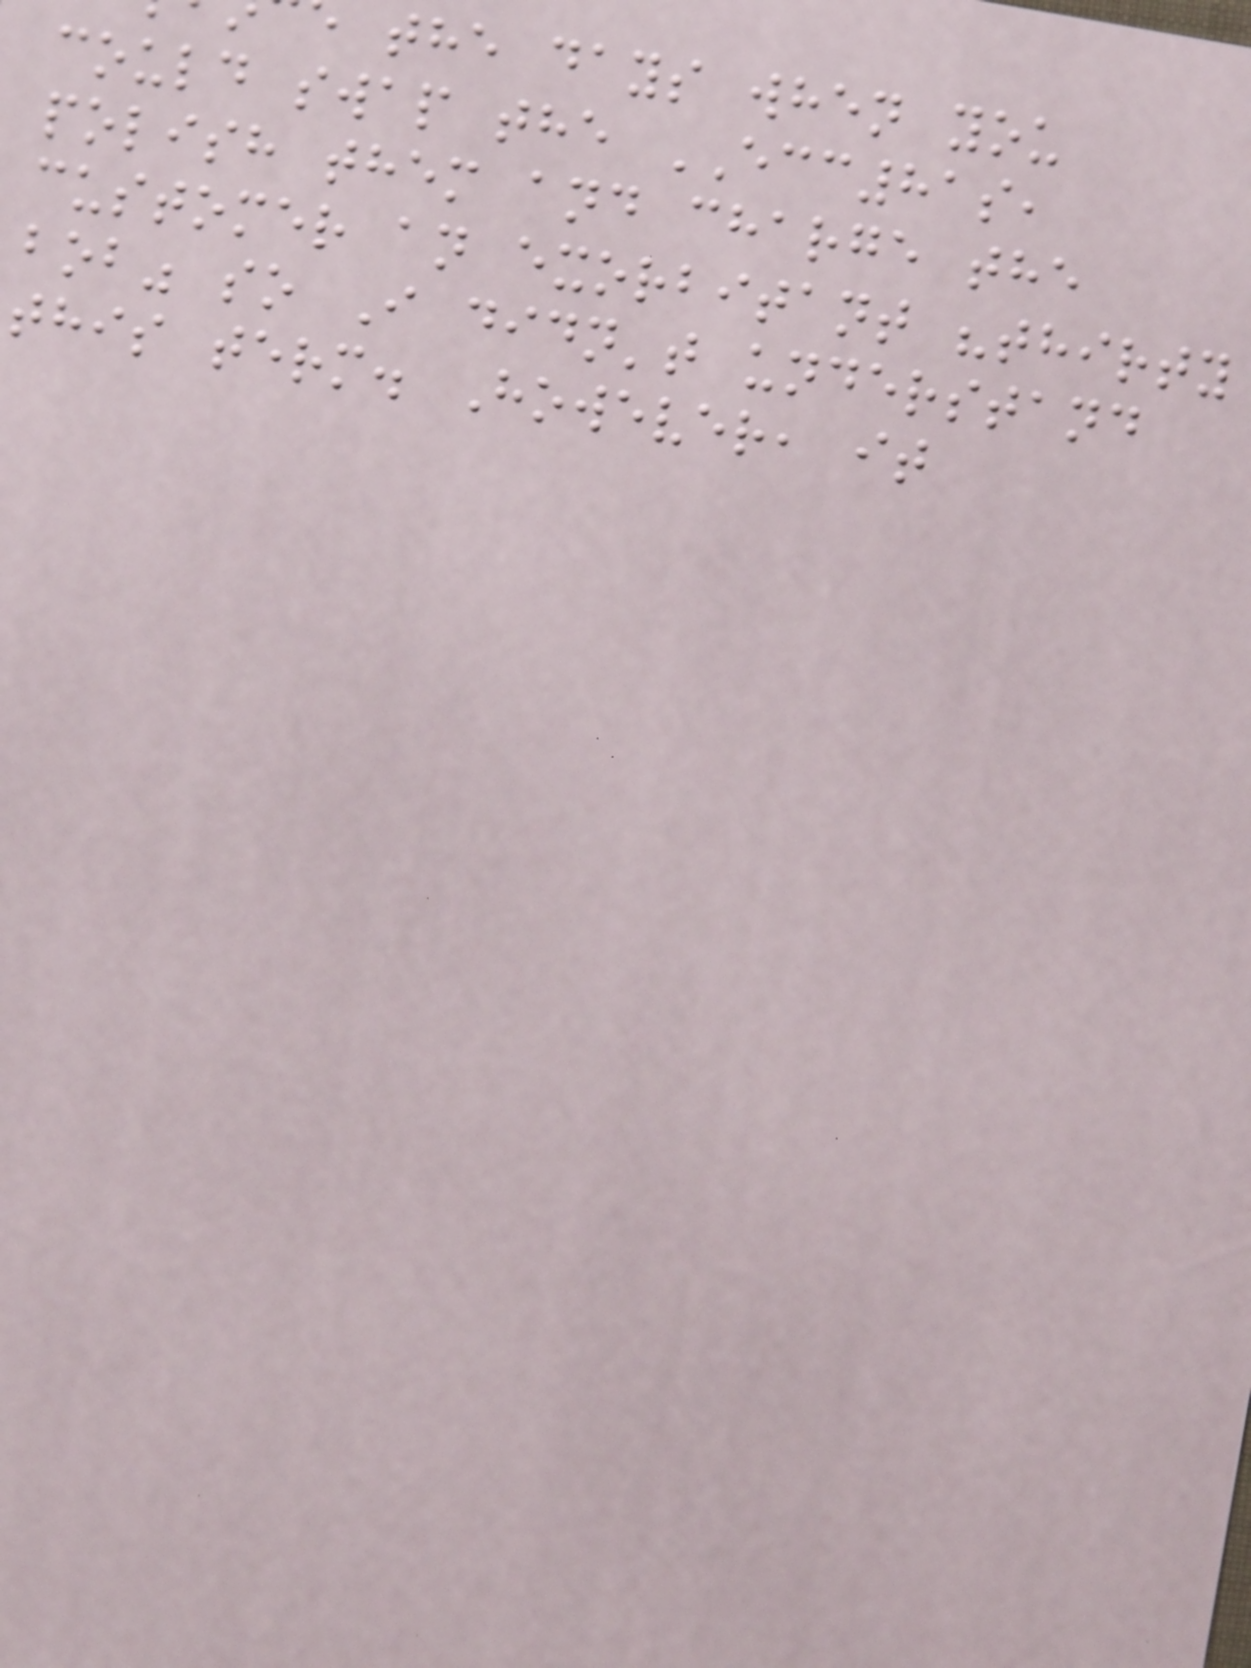the days when you
could swap the ECC81s,
polish them and charge the
customer an exorbitant "thirty
bob" so I didn't understand
this term. However, it
